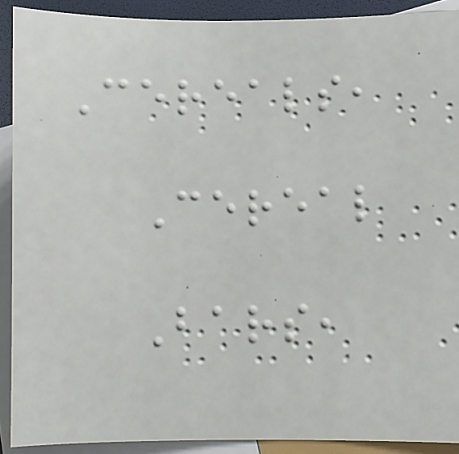Cereals,
Cereal
Bars,
